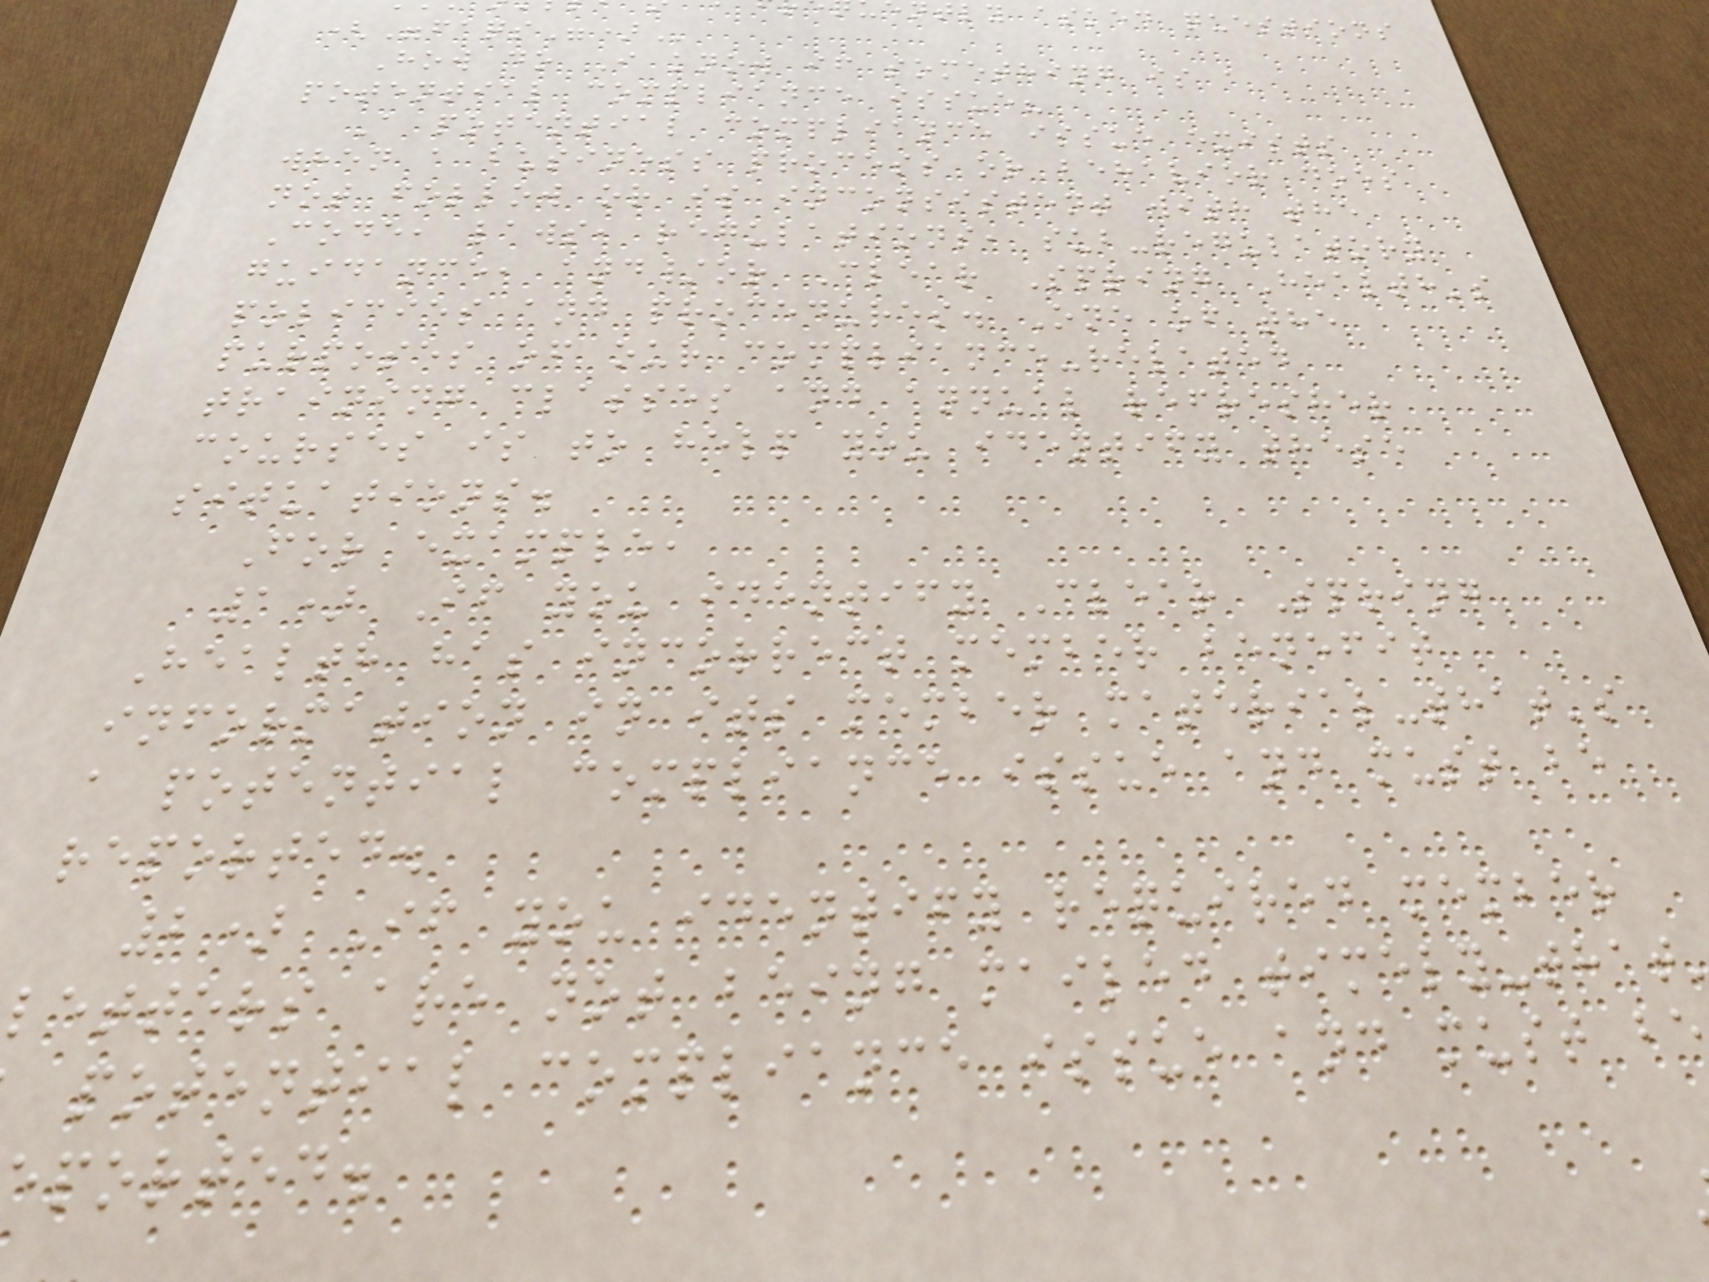tly asked questions
How do I know if something is a
potential compliance issue?
A potential compliance issue exists
when a business process or behavior does
not follow or is inconsistent with the
Code, laws, regulations, sub-regulatory
guidance, and/or Clear Spring Health's
policies and procedures. One of the
purposes of our compliance-related
training classes and annual refresher
courses is to help you identify these
situations.
For example,
1) If you identify Clear Spring
Health has incorrect member benefit
information in its member material-that's
a potential compliance issue and must be
reported.
2) If you identify required member
letters are not being mailed timely-that
potential compliance issue and must be
ported.
